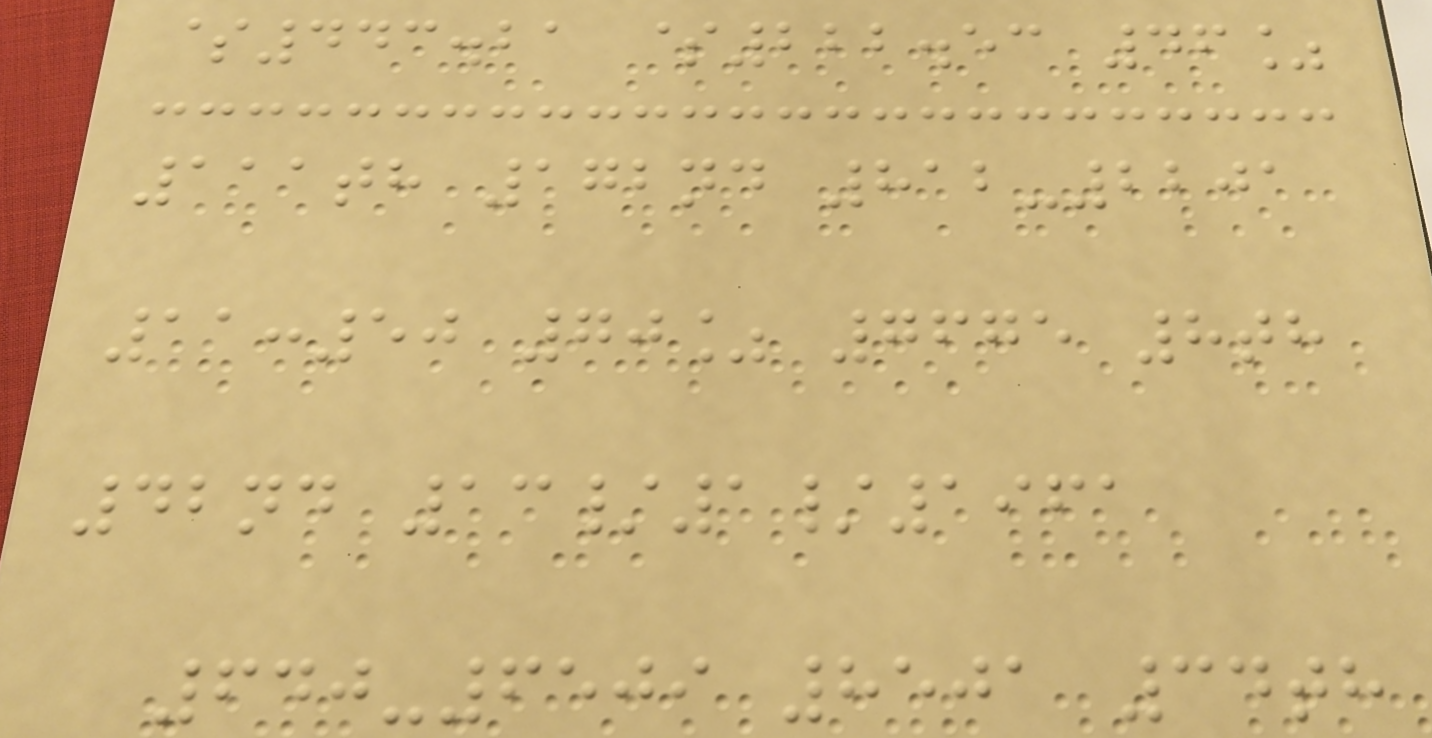$443.21 $222.53 46%
111th 172nd 812-2201
11:50 70% 7675 8th
42nd 13/1/1961
640-6509 8501 34th
